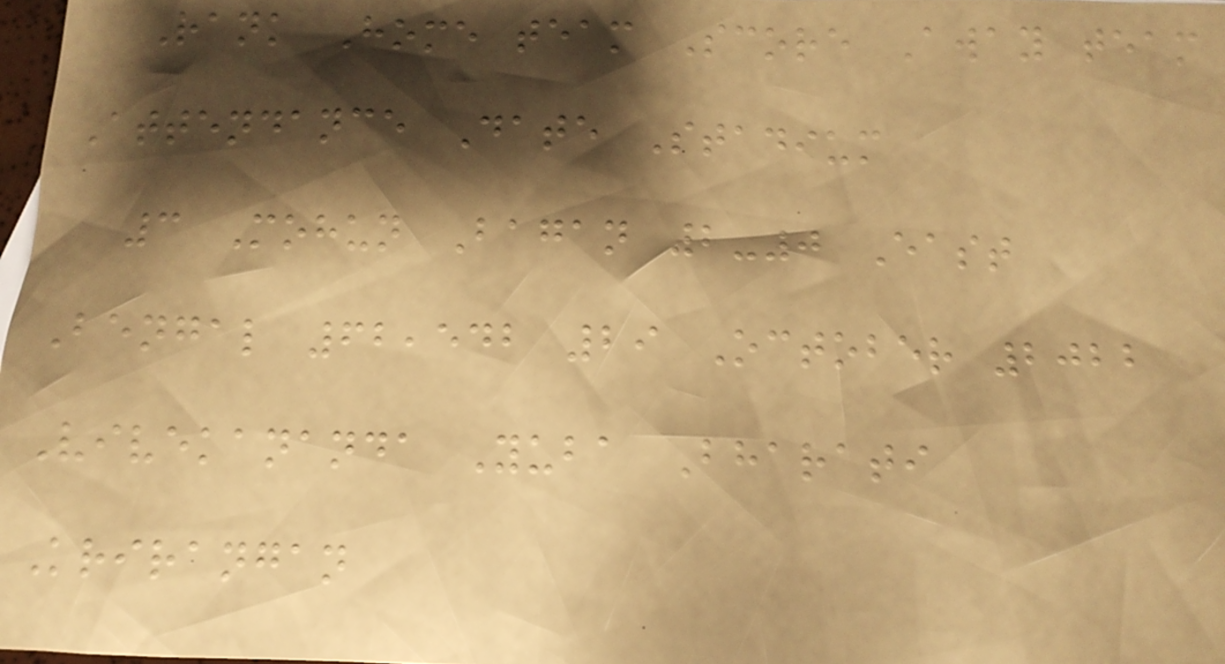Rank Home team Score Away team
Attendance Date Stadium
3 Mohun Bagan 2-0 East
Bengal 62,542 29 October 2022
Vivekananda Yuba Bharati
Krirangan
